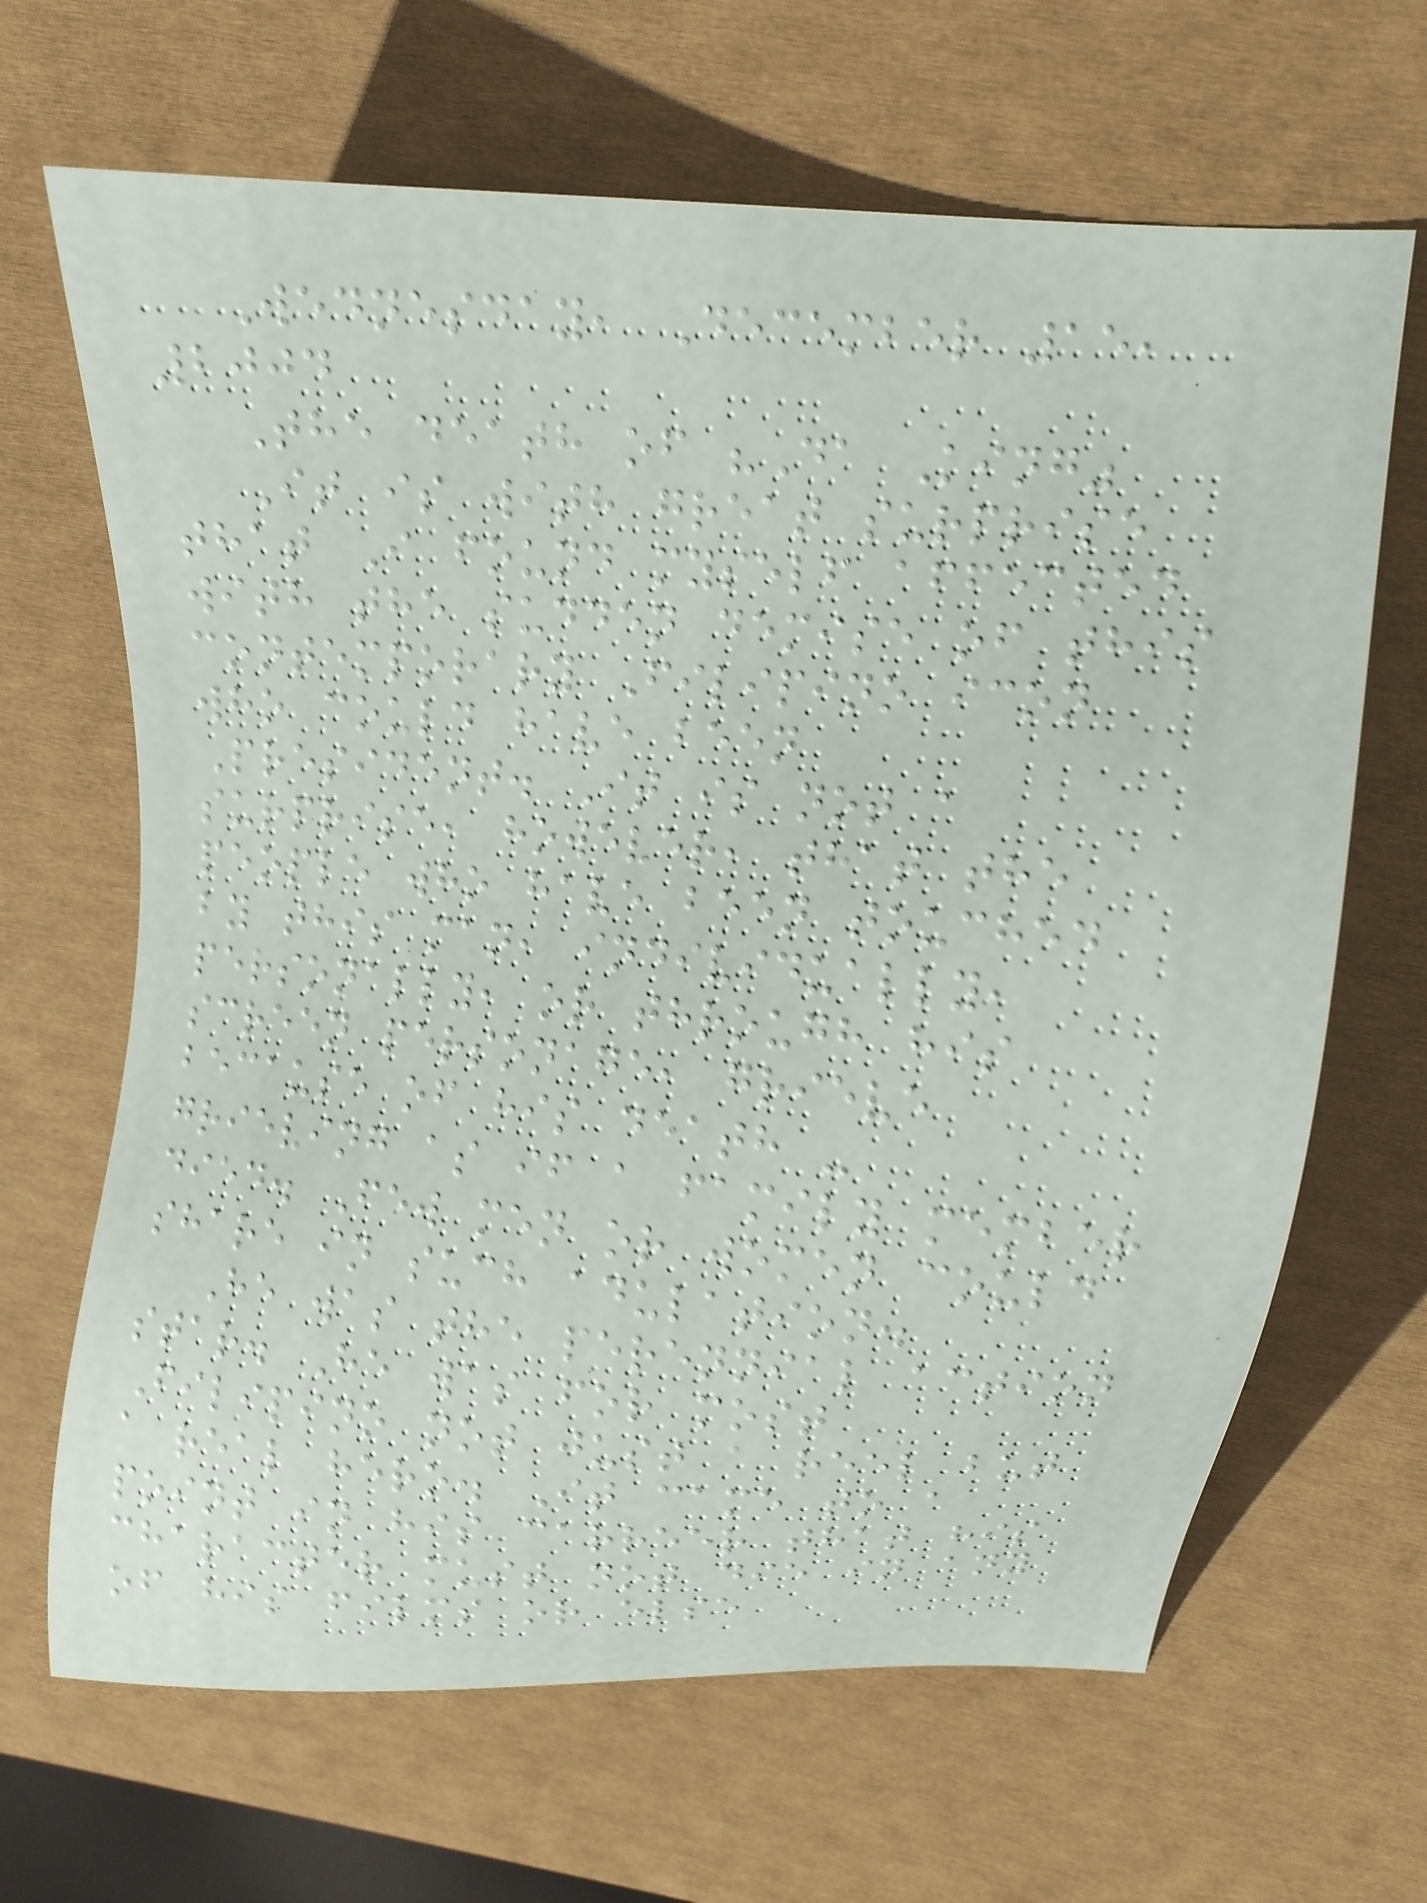Wednesday, December 15,
2004
The death of "Da King"
It is with great surprise
that I found myself affected
with the sudden demise of this
contemporary Filipino icon
who could have been
President. It is not a
surprise, however, that the
people who have been touched
by this man, individually,
personally, or through his
screen personage, grieve
because of his death -
grieving as if a family member
died. Few men or women could
share in such adulation.
He was the perennial action
star. He was for most
Filipino not just a reel but
a real hero. It came to a
point in his carreer that his
character must not die in any
of his films or else
